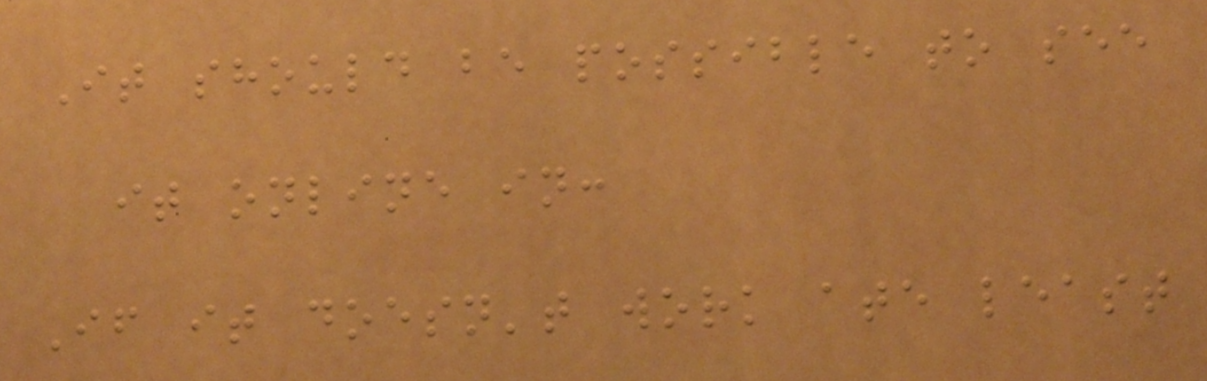It should be possible to see
it online in:
If it doesn't work ate least
